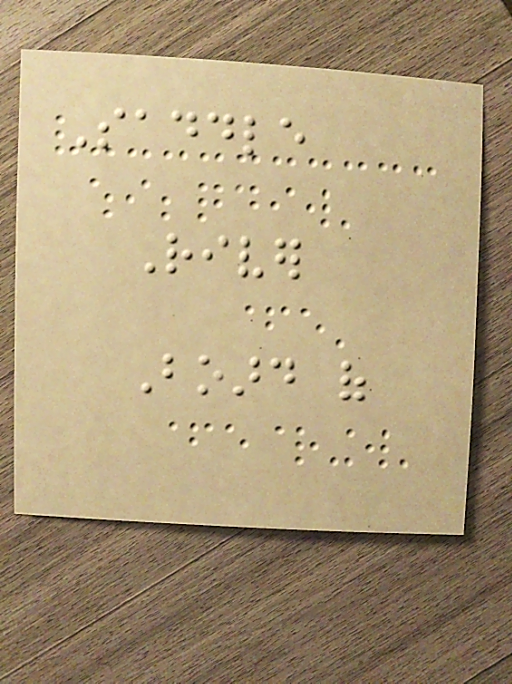Saddle
River
Board of
